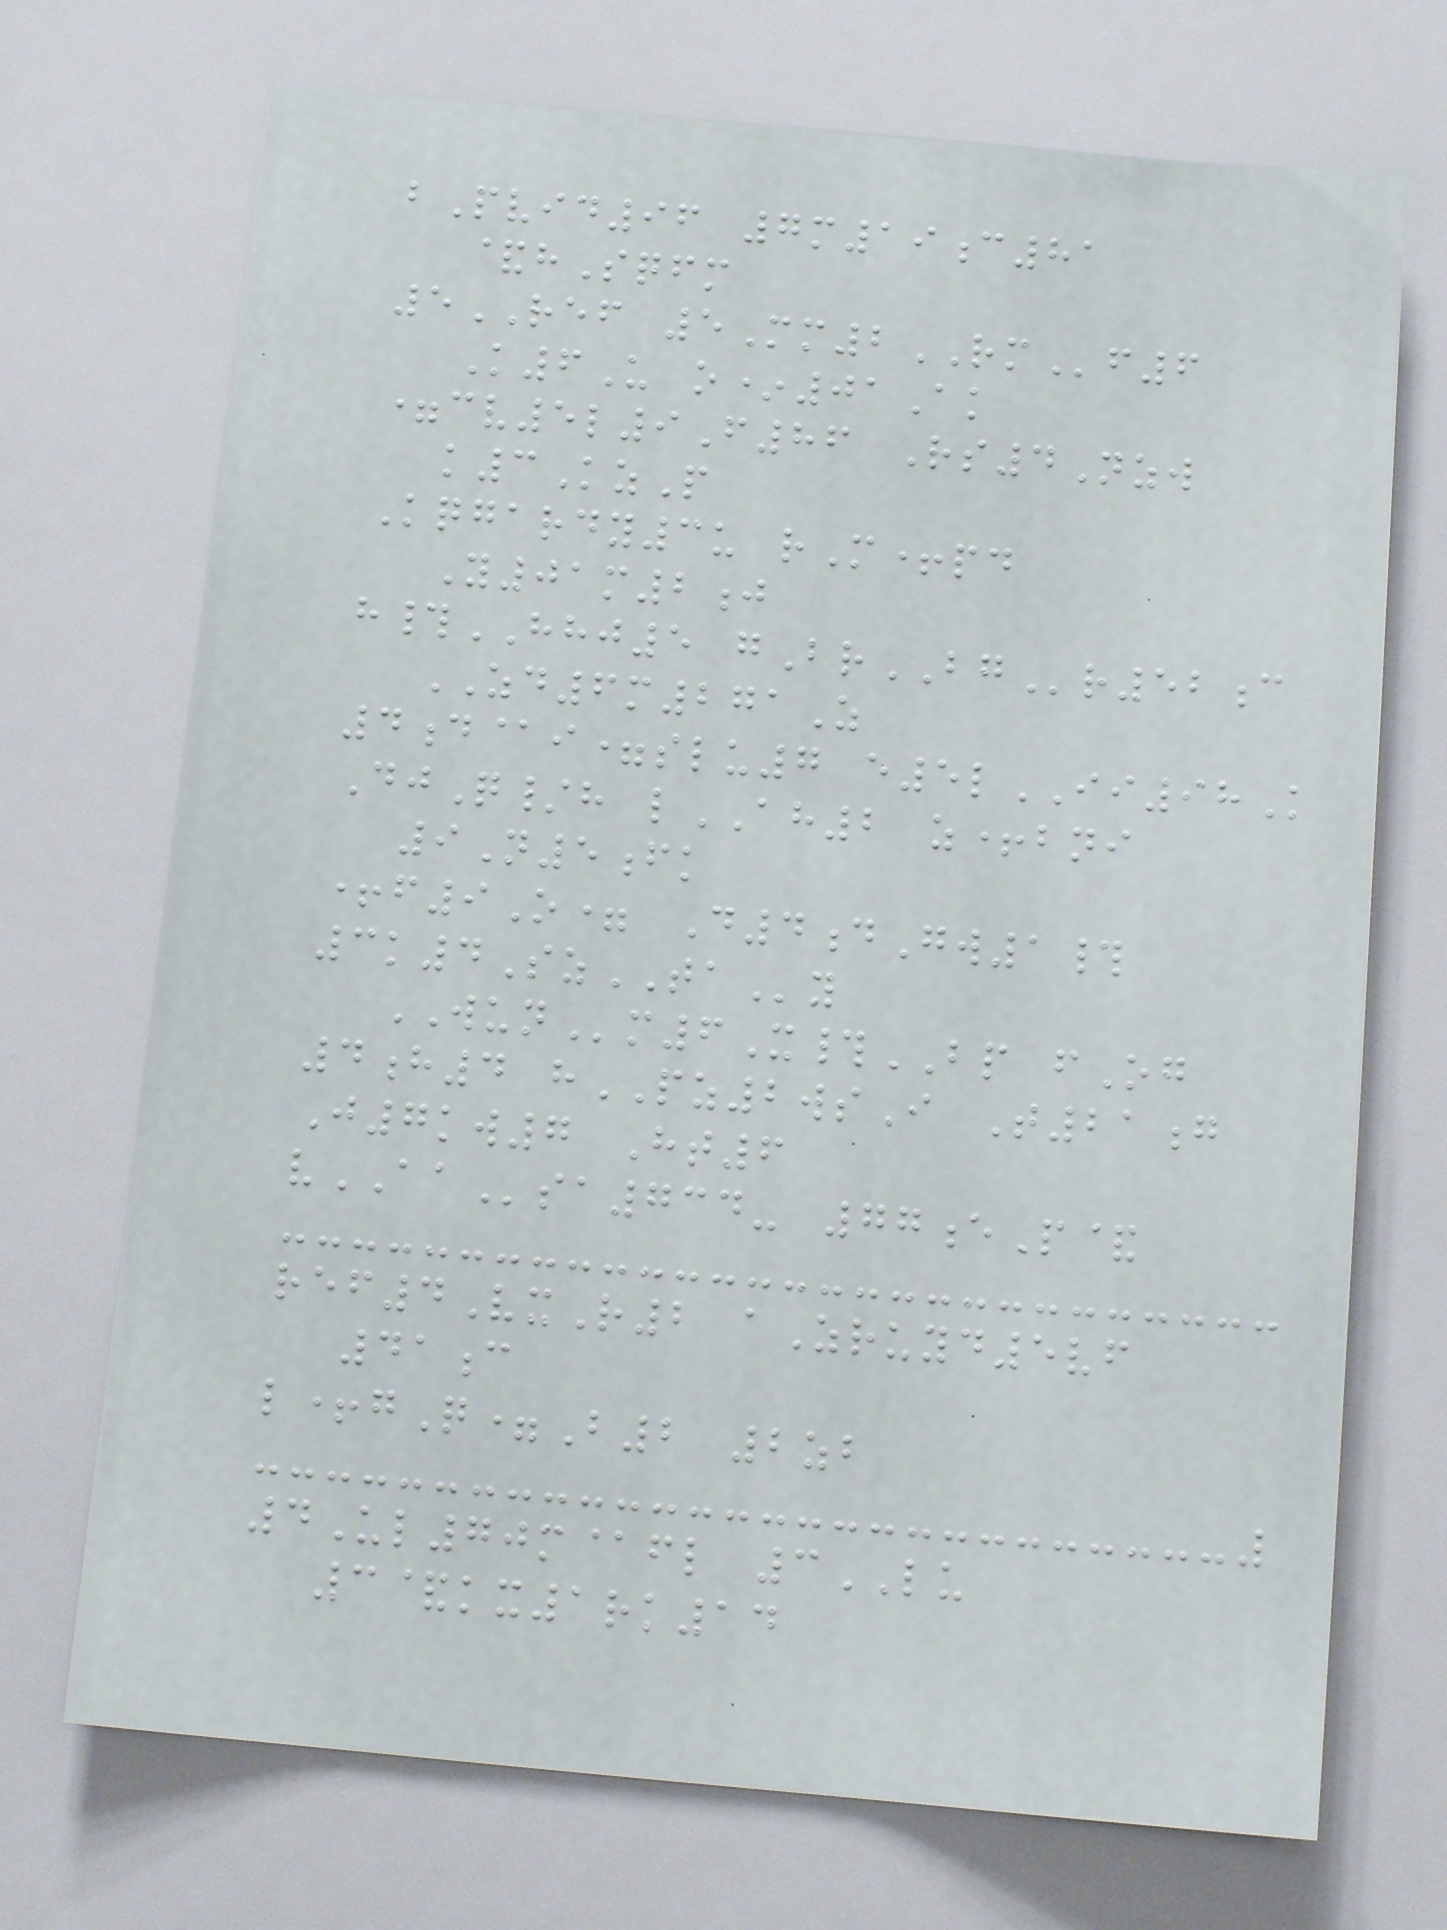bPvid96 7m19c81
&hSqfm
5REF 5Mm2RMf6
K6U o*01Ak
=cv5l9F86 Rs4Nzw
k3KzP
Kqgardy3u rM+pd
Y01m2j
h#HHJ5 gBrBGr52c
ZD6m271Z
4d@i=slu7 e5lII98K
DjQ/h lAH2 z+bni
9N5fk
+f9O= D4dGw1#
3k4SzTAy
WUNm6X#BP fOg
4h4 hPZ2wsI T21g
J7kw7 Ht6
vAAsa734- 77eP&
ref4VxR2 aZruyd5vf
41c
l+gQ=B2 2zb
4Ul70m@fl 3LU
3&kx1rk14
